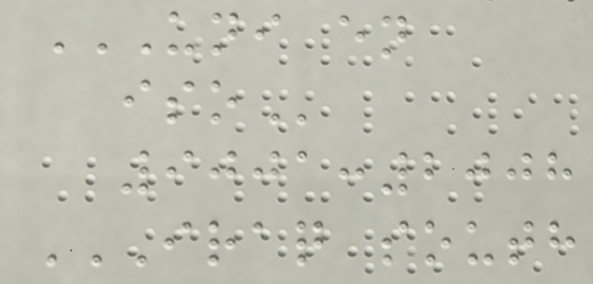UNI EN
ISO
9001:2008
IRAQ SOUTH
